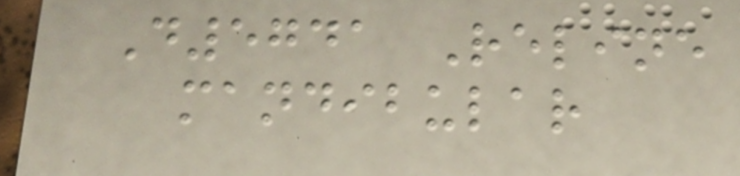D5741 Reline
mandibular
